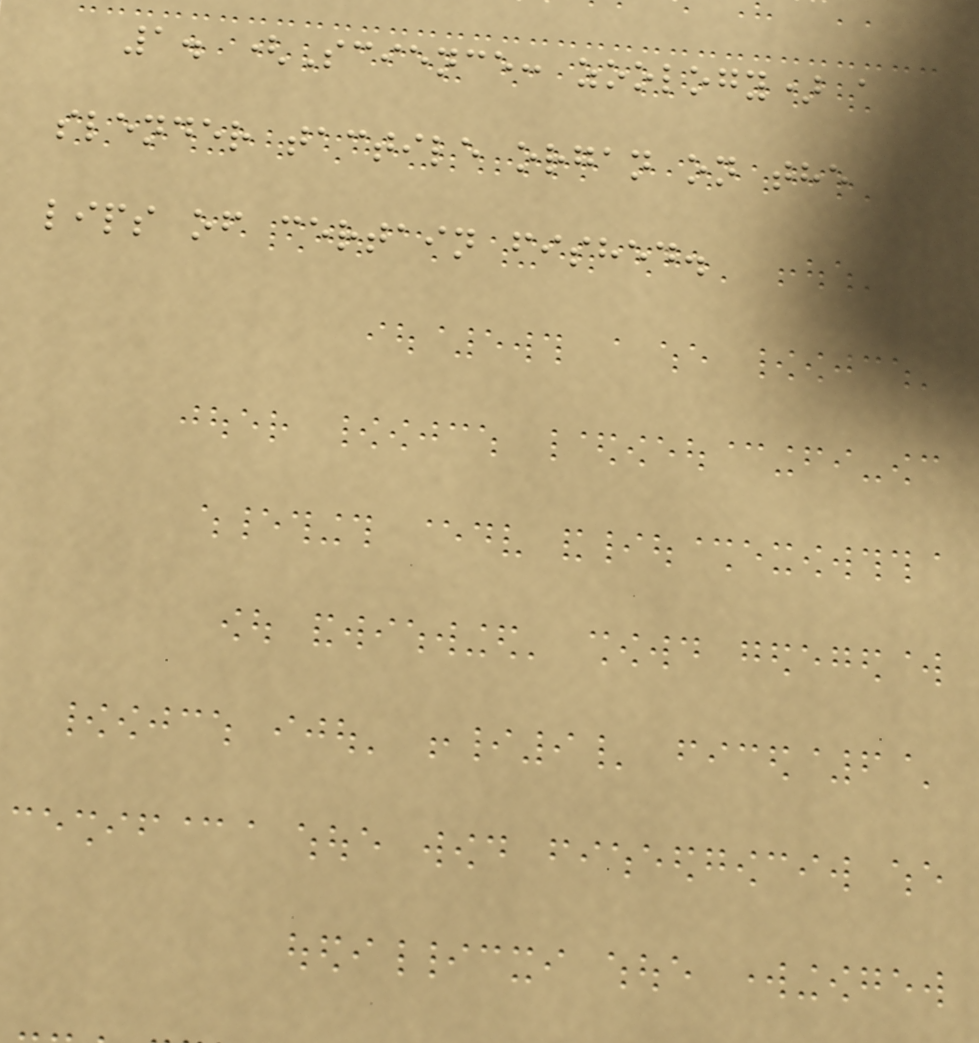1. (Science: zoology) a
slender tactile organ on the
lips of certain fished.
